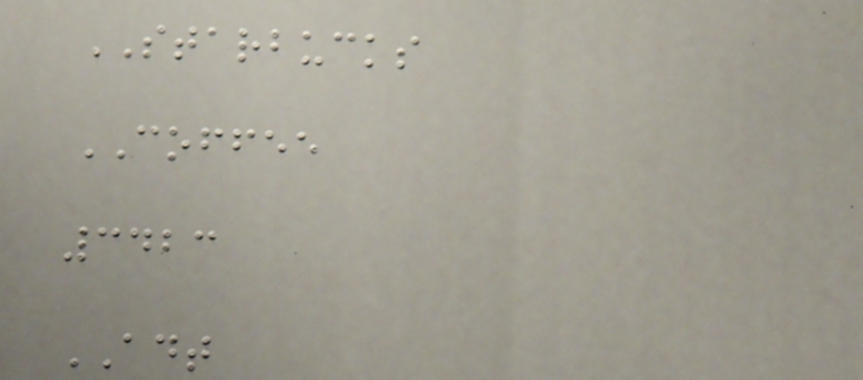STARBUCKS
COFFEE
3423
ADT
